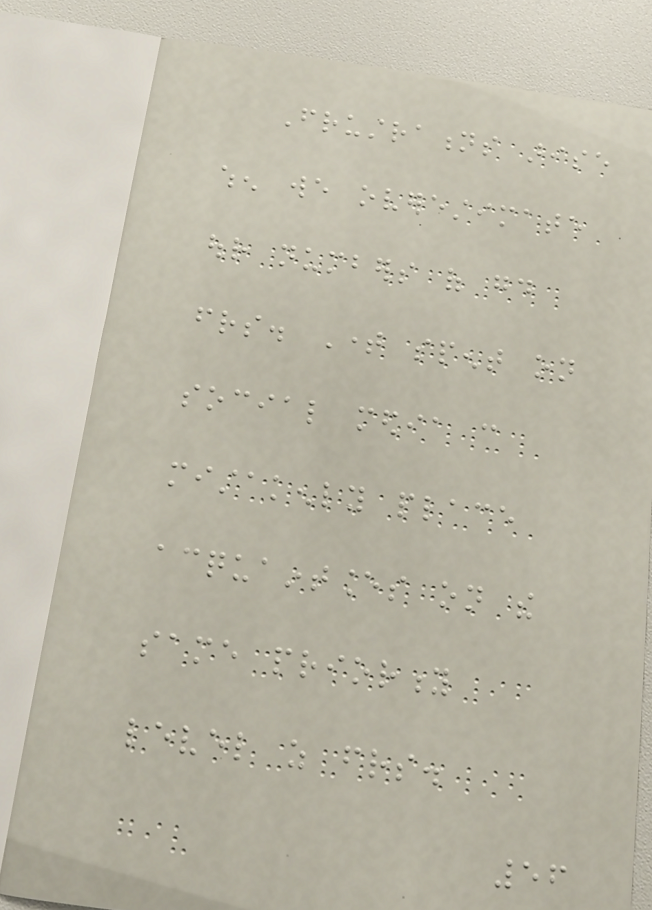Frustrations arise
when we overestimate
our numbers of good
friends. Time spent on
social media can
mistakenly place
acquaintances on the
same priority
level as friends.
56
